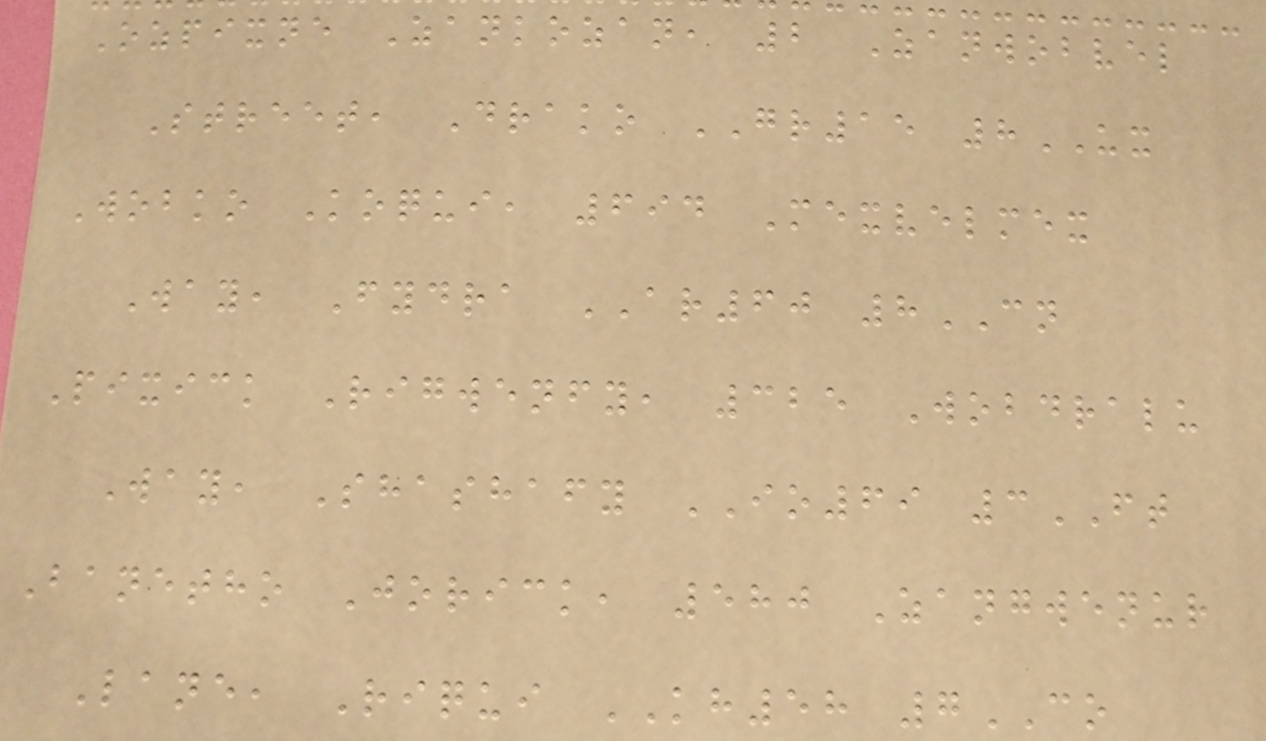Ozpixne Zankozan, 2 Zanwobvel
Street, Drako GR15 8UX
Wobko Koqui, 694 Mexvelmex
Way, Fydra AR60 8CN
Pixick Rigwenfy, 325 Wobdralu
Way, Shashafy IO69 3FT
Banetho Jorick, 580 Zangwenur
Lane, Riqui KH58 7CO
